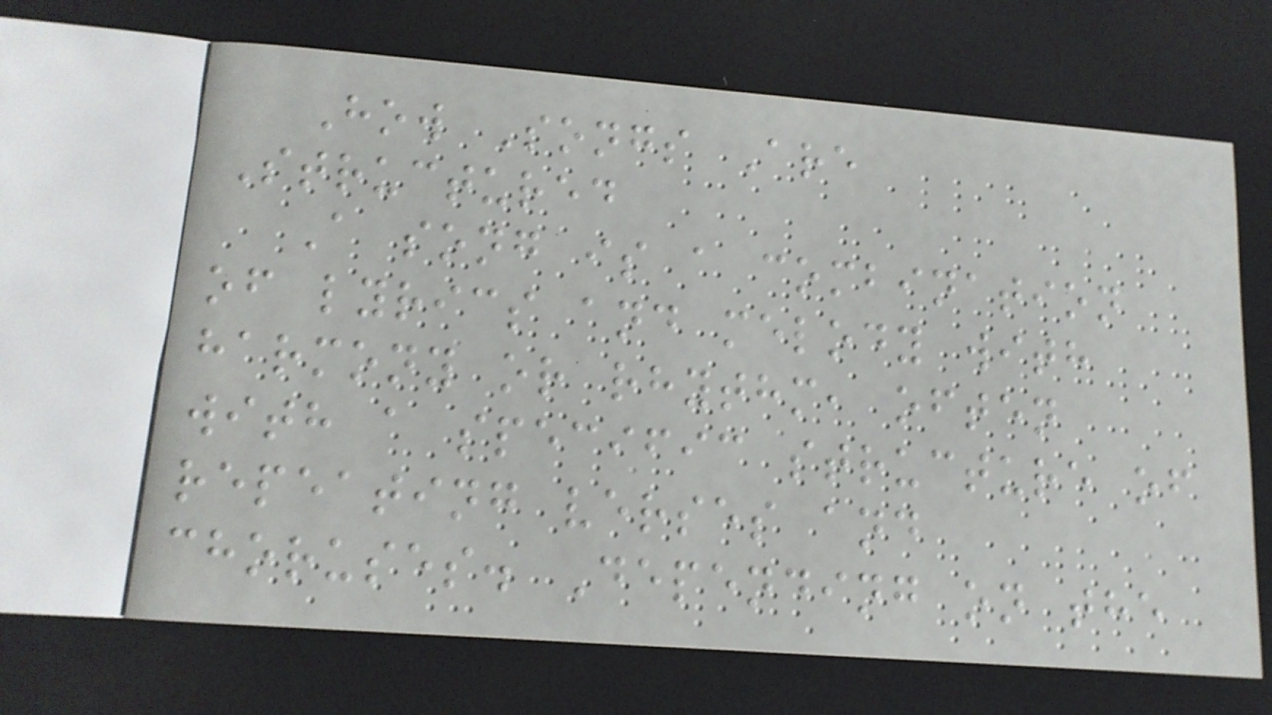How Songs Are
Structured
A song is a combination
of lyrics and melody with
harmony or rhythm, often
with a specific structure of
repeating verses and
choruses. Depending on the
